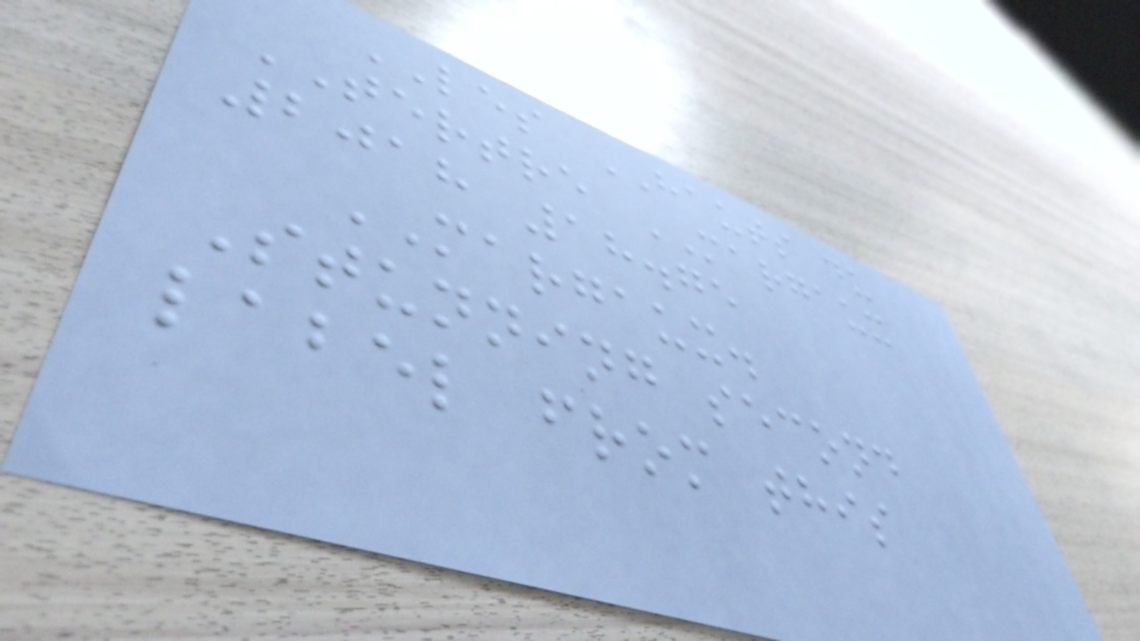LES HAUTS du
TERTRE MARGAUX
2018 18.75
MARGAUX.
Stunning second
label from this
